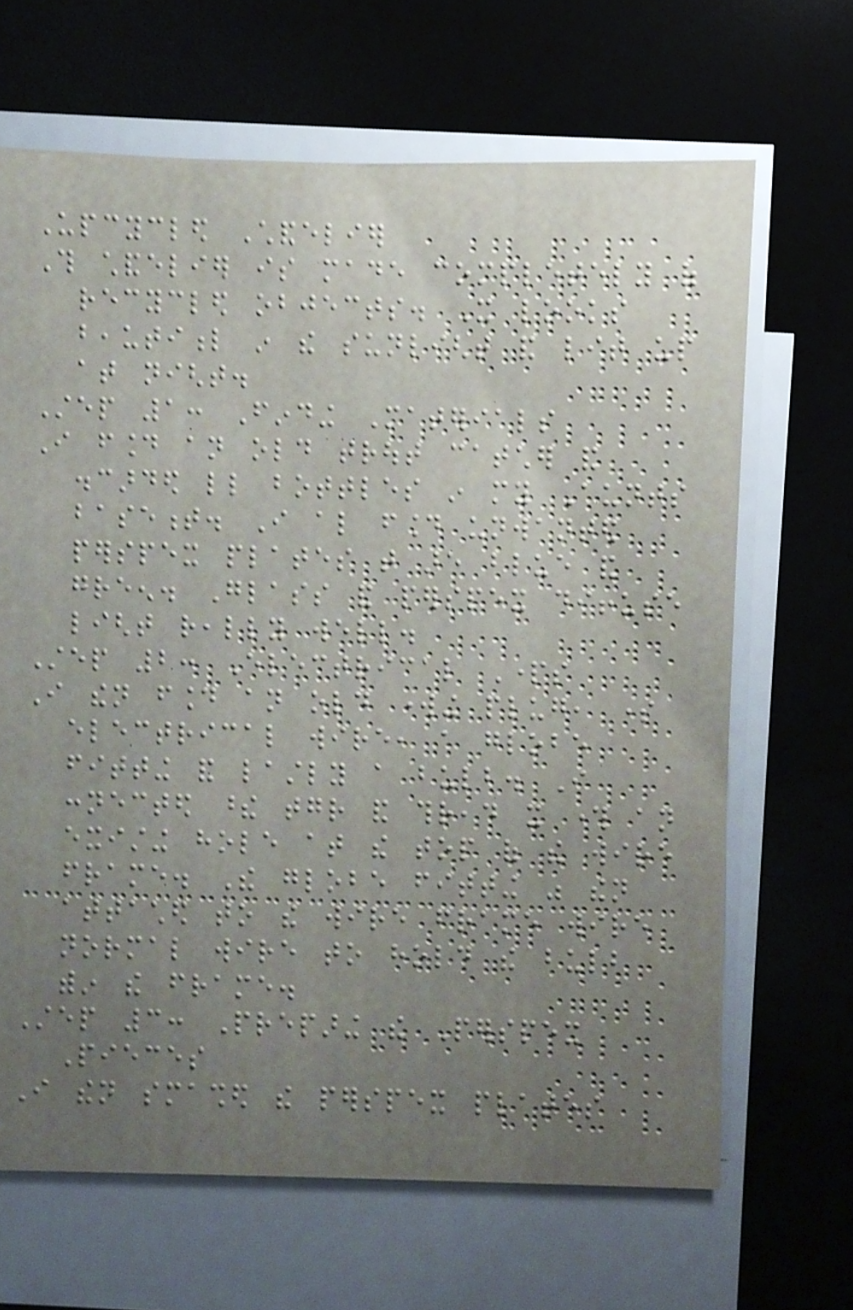Upcycled Chandelier
This chandelier is made completely of
recycled objects. It looks
beautiful in the sunlight and lit up
at night.
Step 1: Finding Materials
I found an old trout catcher and
discarded little bottles in my Aunts
basement. I also found unwanted
perspex plates that are blue and
green. Glass and perspex diffuse
light really well.
Step 2: Electrical Parts
I then found an old working plug, some
electrical wire, a globe
fitting and lastly a bulb. I
connected these together and thread it through an
existing hole at the top of the wire
frame. The globe fitting was then
attached to the wire frame wire
normal wire to hold the bulb
within the frame.
Step 3: Preparing the Perspex
Pieces
I then smashed the perspex plates
